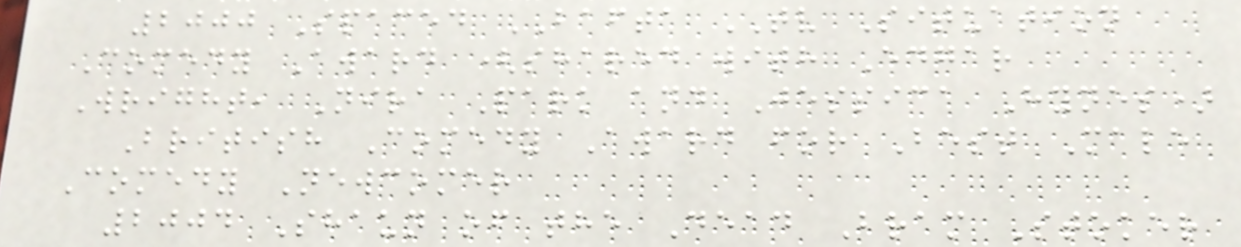2000 Spaced BAFTA TV Situation
Comedy Award (shared with Edgar
Wright, Nira Park and Jessica Hynes)
British Comedy Award for Best Male
Comedy Newcomer
2004 Shaun of the Dead Bram Stoker
